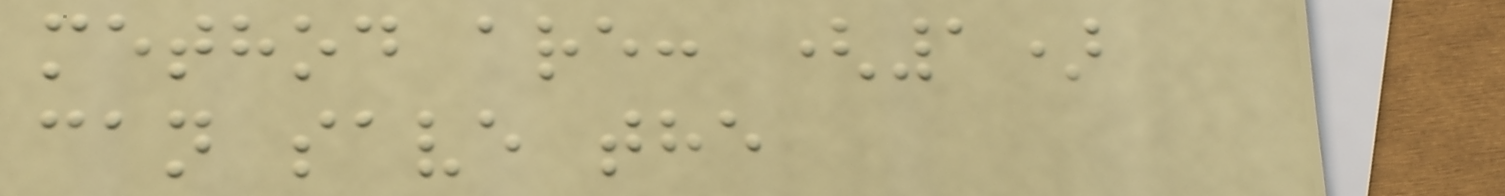method are: (1)
can save the
